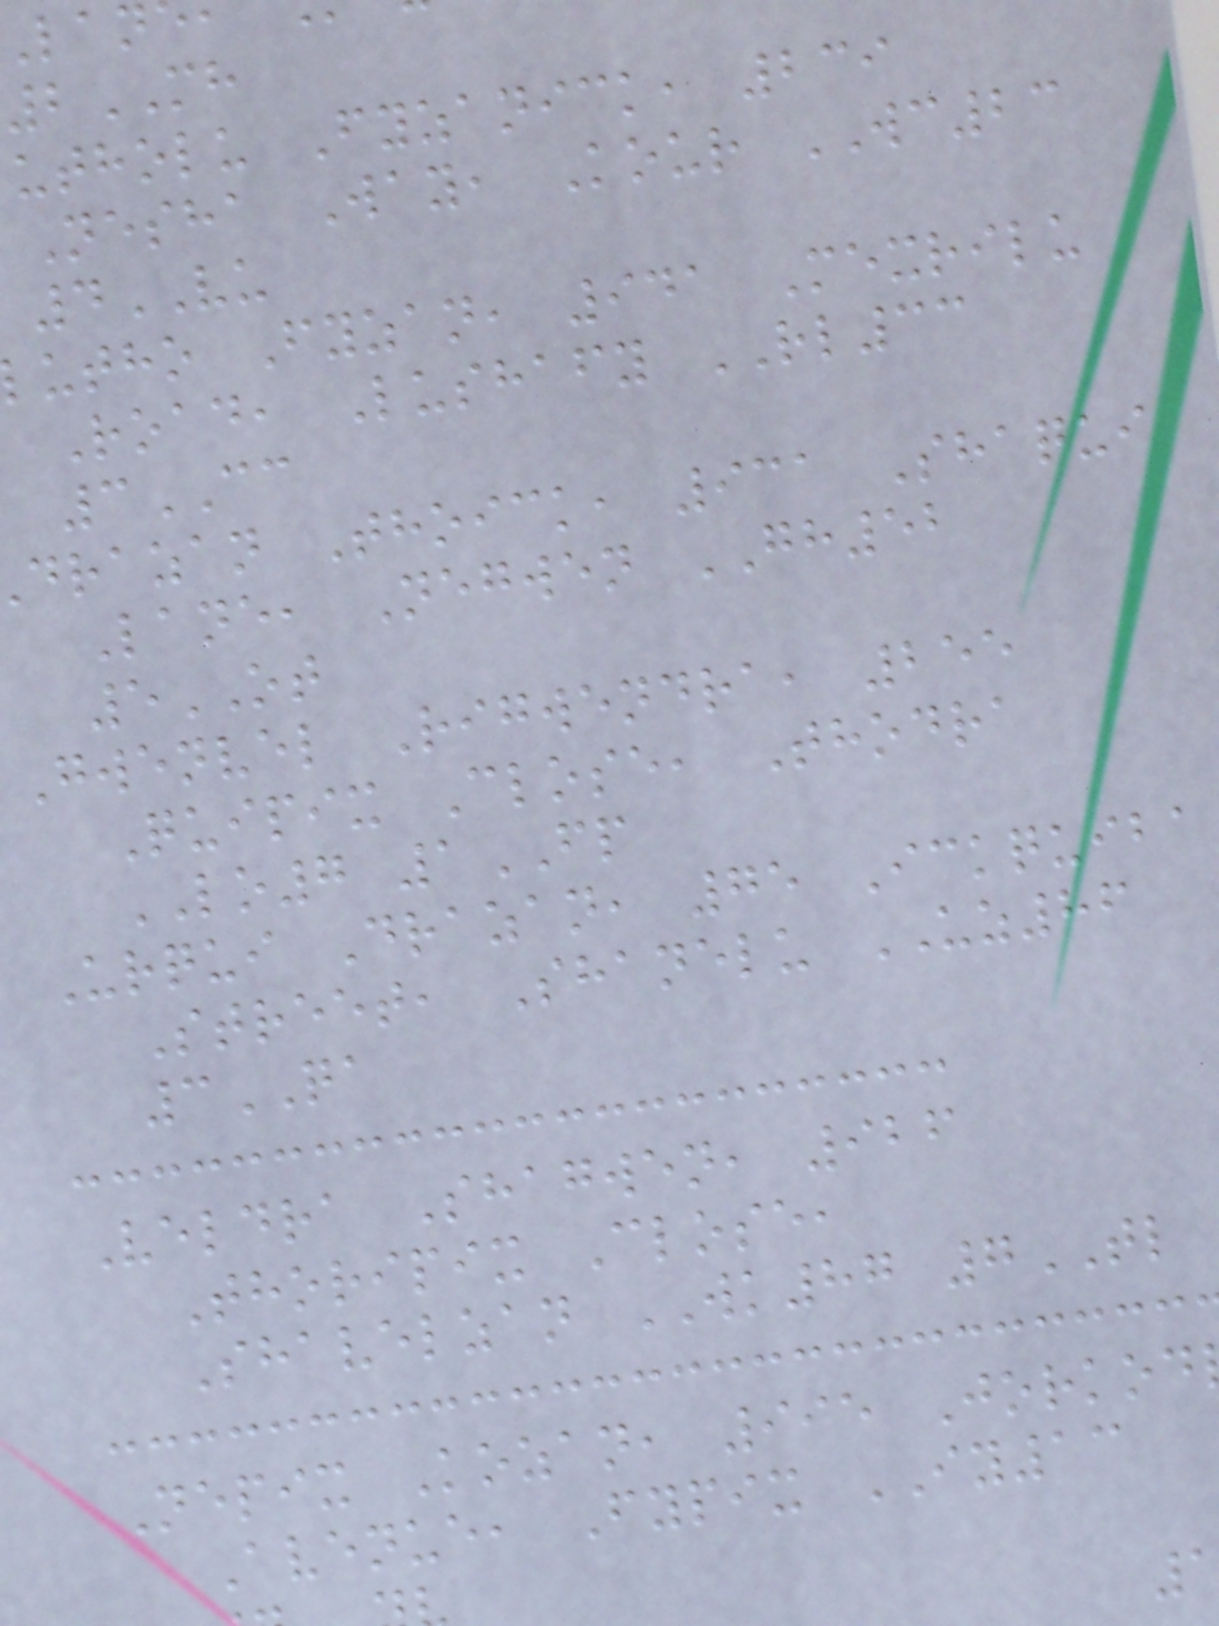2MH
utholu Fyzanick, 239
Nesha Way, Kour WC23
4VU
utho Fyzan, 941 Mexrilu
Road, Lushafy RL33
3CC
drazan Thoick, 931 Shaqui
Lane, Negwen GH52
5OT
Gwenvel Rigwendra, 255
Quipix Close, Thodra
LO7 1FP
Urqui Drazan, 75 Ickquiba
Street, Shanelu UZ86
3QA
Veldra Shagwen, 926
Thoripix Close,
Shavelzan WK87 7TL
Nepix Kozan, 995 Jorkod
Avenue, Fypix IY13
